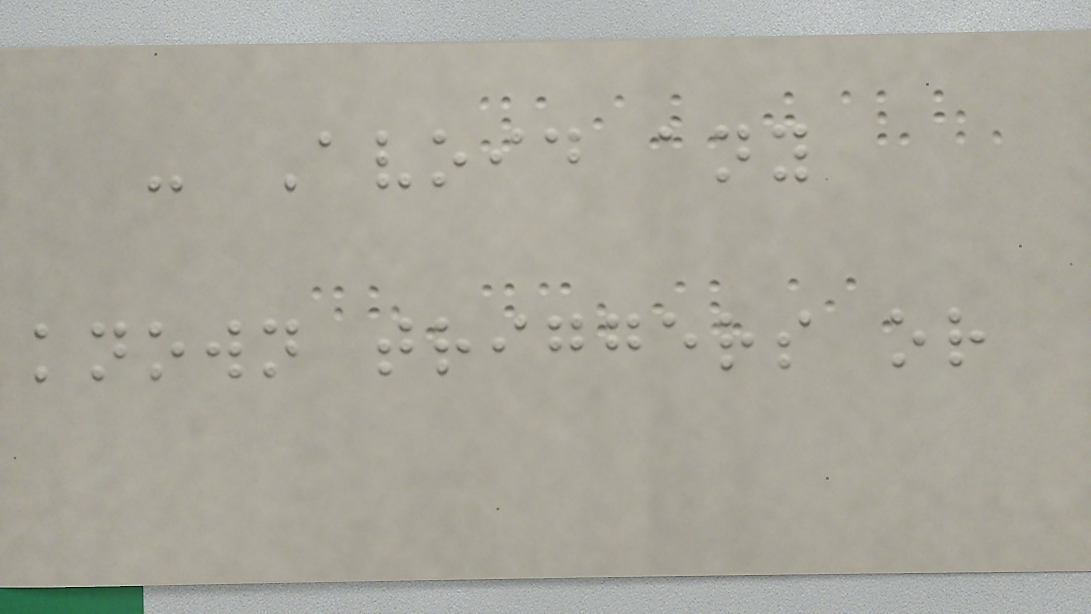- Avoid any
known triggers or
